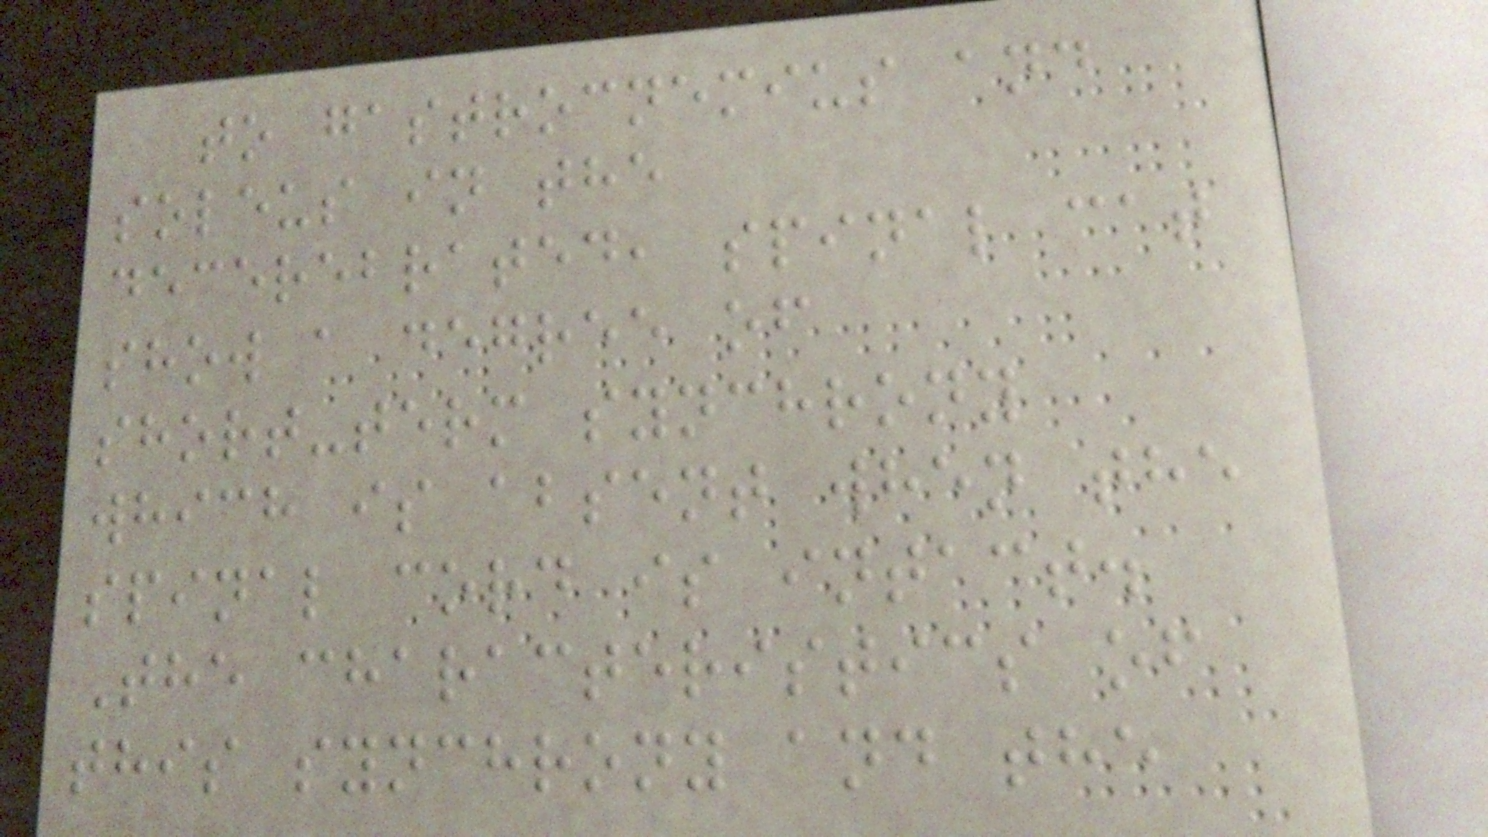to gastrocnemius and
soleus in the
decerebrated, spinal cat
show a degree of
short-term synchrony
which is absent when the
spinal cord is intact.
The characteristics of
this synchrony and the
